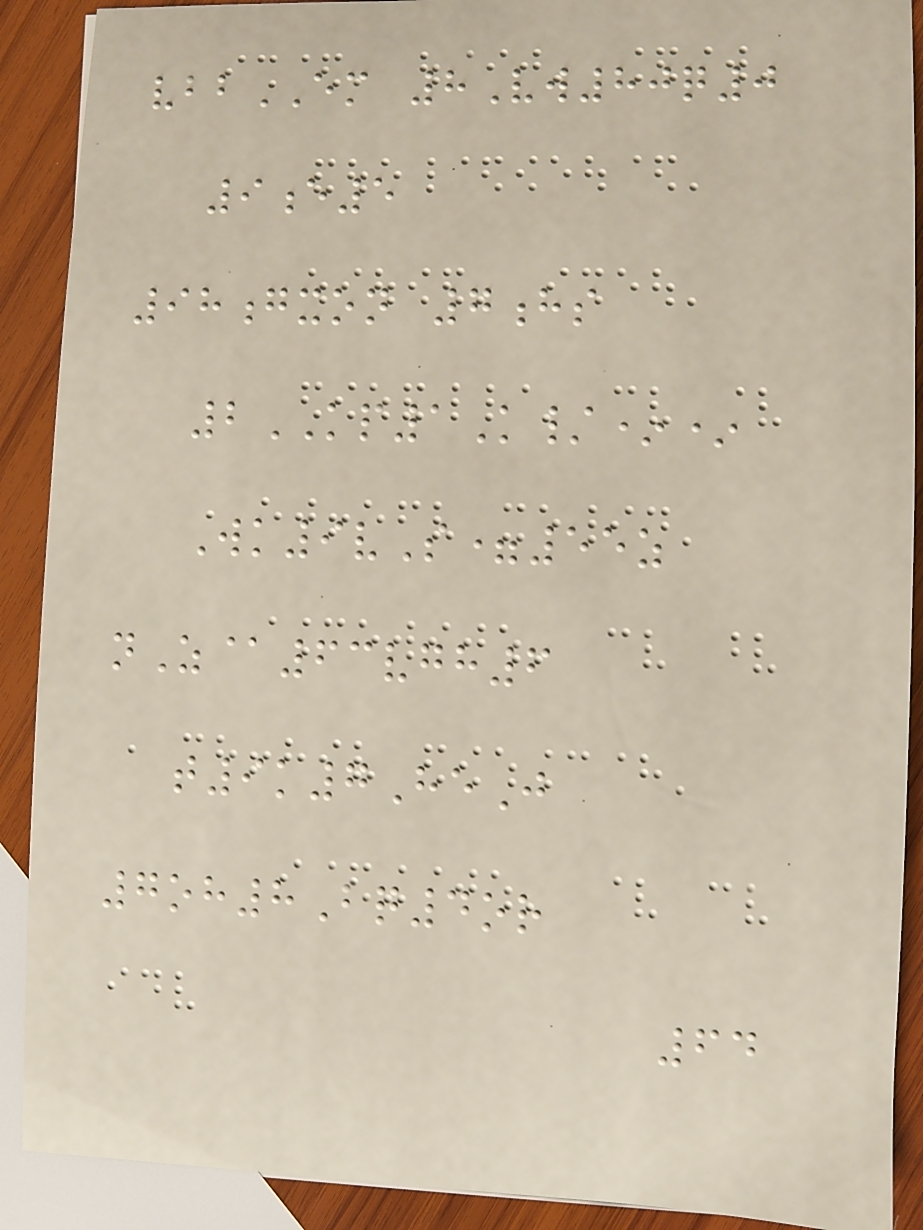vbbEM 8Vw80q0
9e5
98gxon 7hs
2KP1K/**
Wk9vS=55z
nZ@63vgh6
t9k7HeJ
7oh8Bq4or
64
